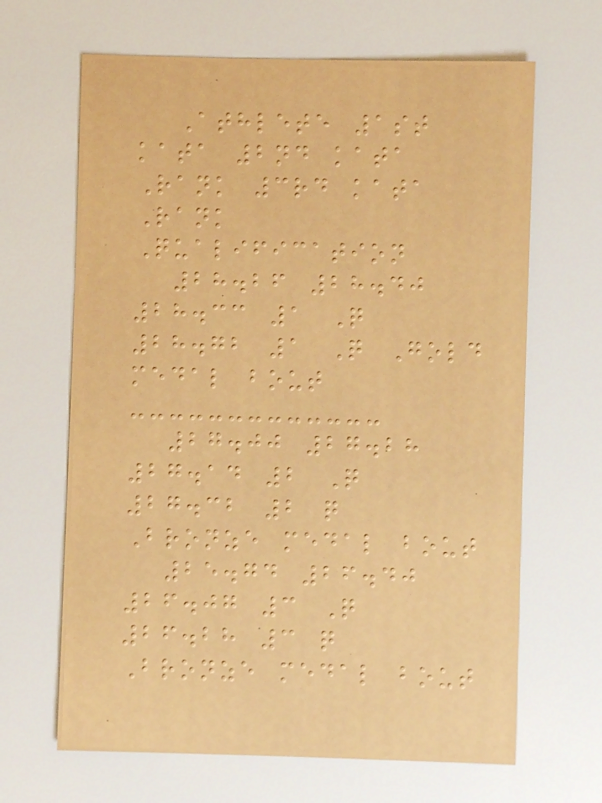Athlete 1st
kata 2nd kata
Rank 3rd kata
Rank
Qualification
28.26 28.40
28.33 1 Q
28.72 1 Q Gold
medal bout
27.00 27.28
27.14 2 Q
27.32 2 q
Bronze medal bout
25.74 26.40
26.07 3 Q
26.28 3 q
Bronze medal bout
